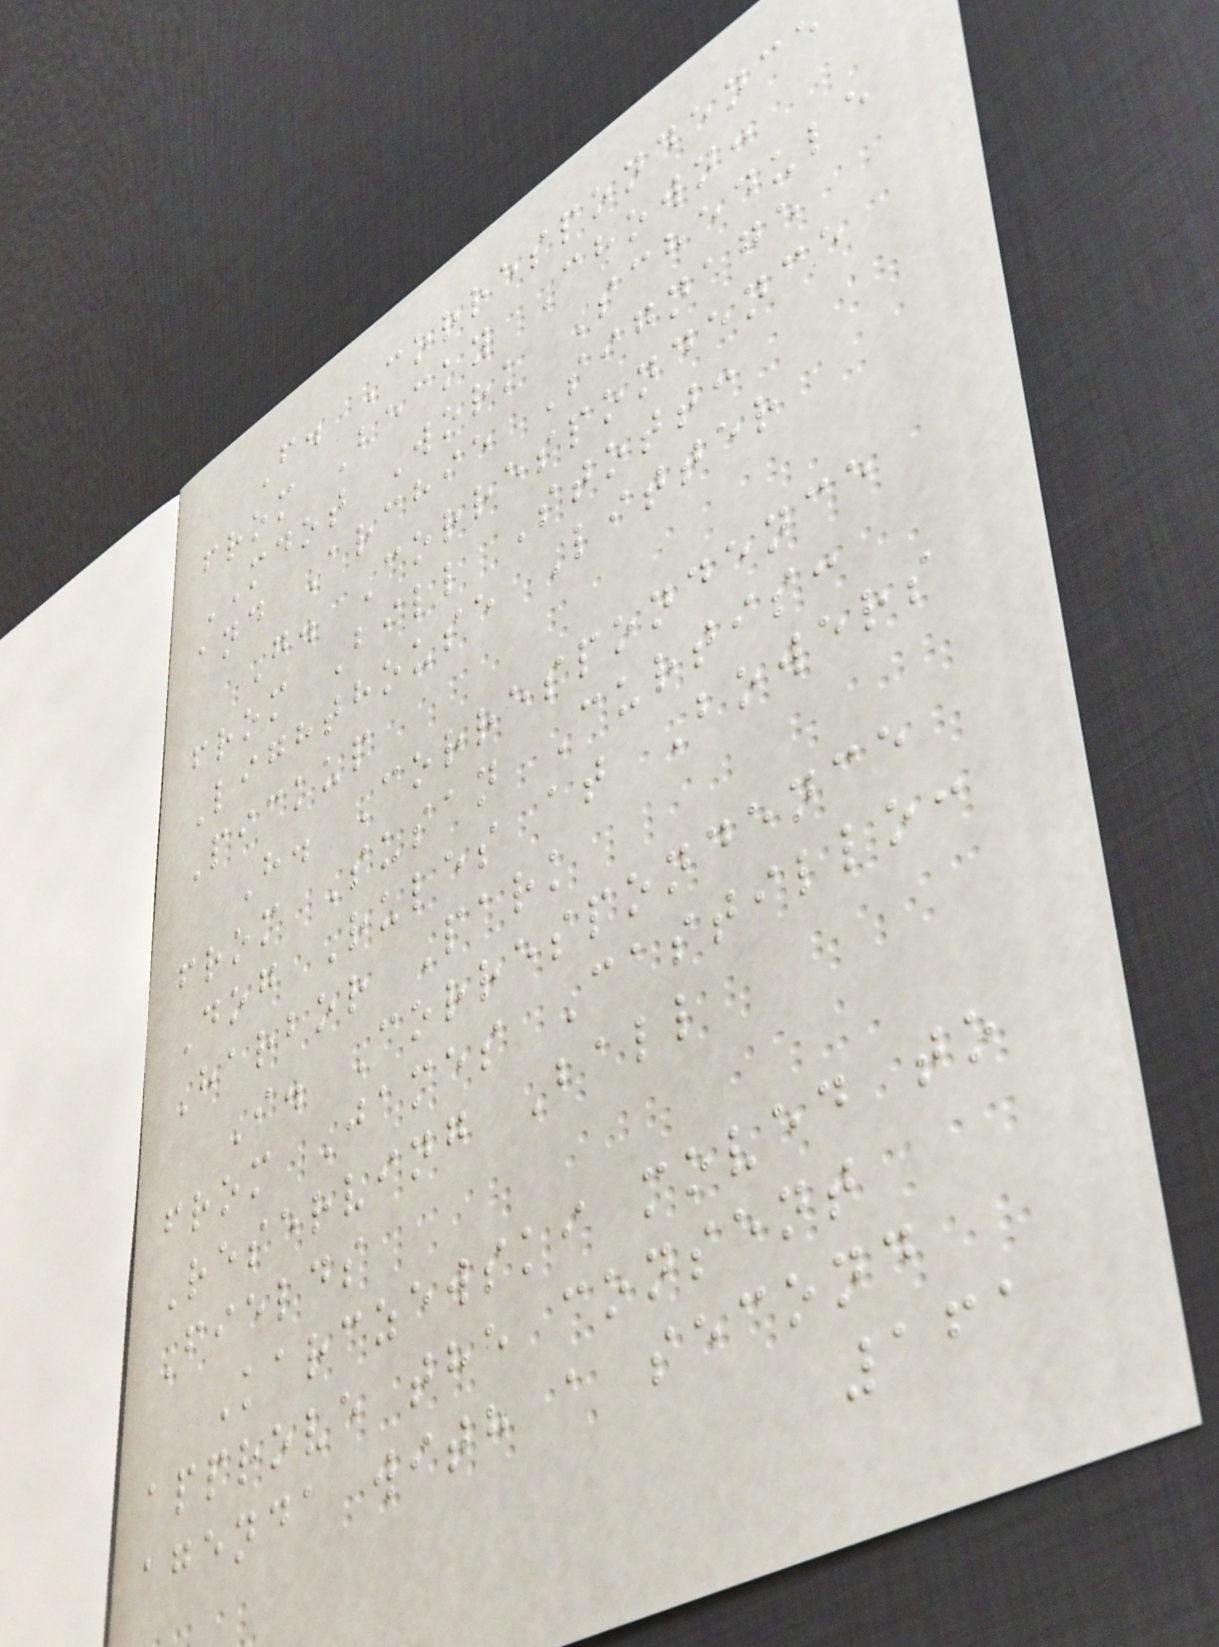F. Correspondence
from Becky Chown:
MDOT Work Schedule
and Archie Signage
G. Correspondence
from Bill Stott:
Lighthouse Litter
Pickup
H. Correspondence
from Susan Curtis:
Dog Rules at Bowers
Harbor Park
I. Correspondence
from James Castillo:
Reserving Ball
Fields
Karczewski moved to
approve the consent
agenda with a second
161
